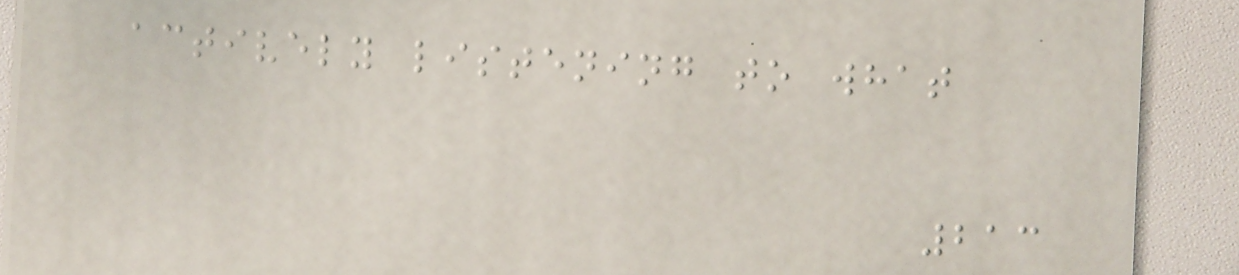actively listening to what
213
